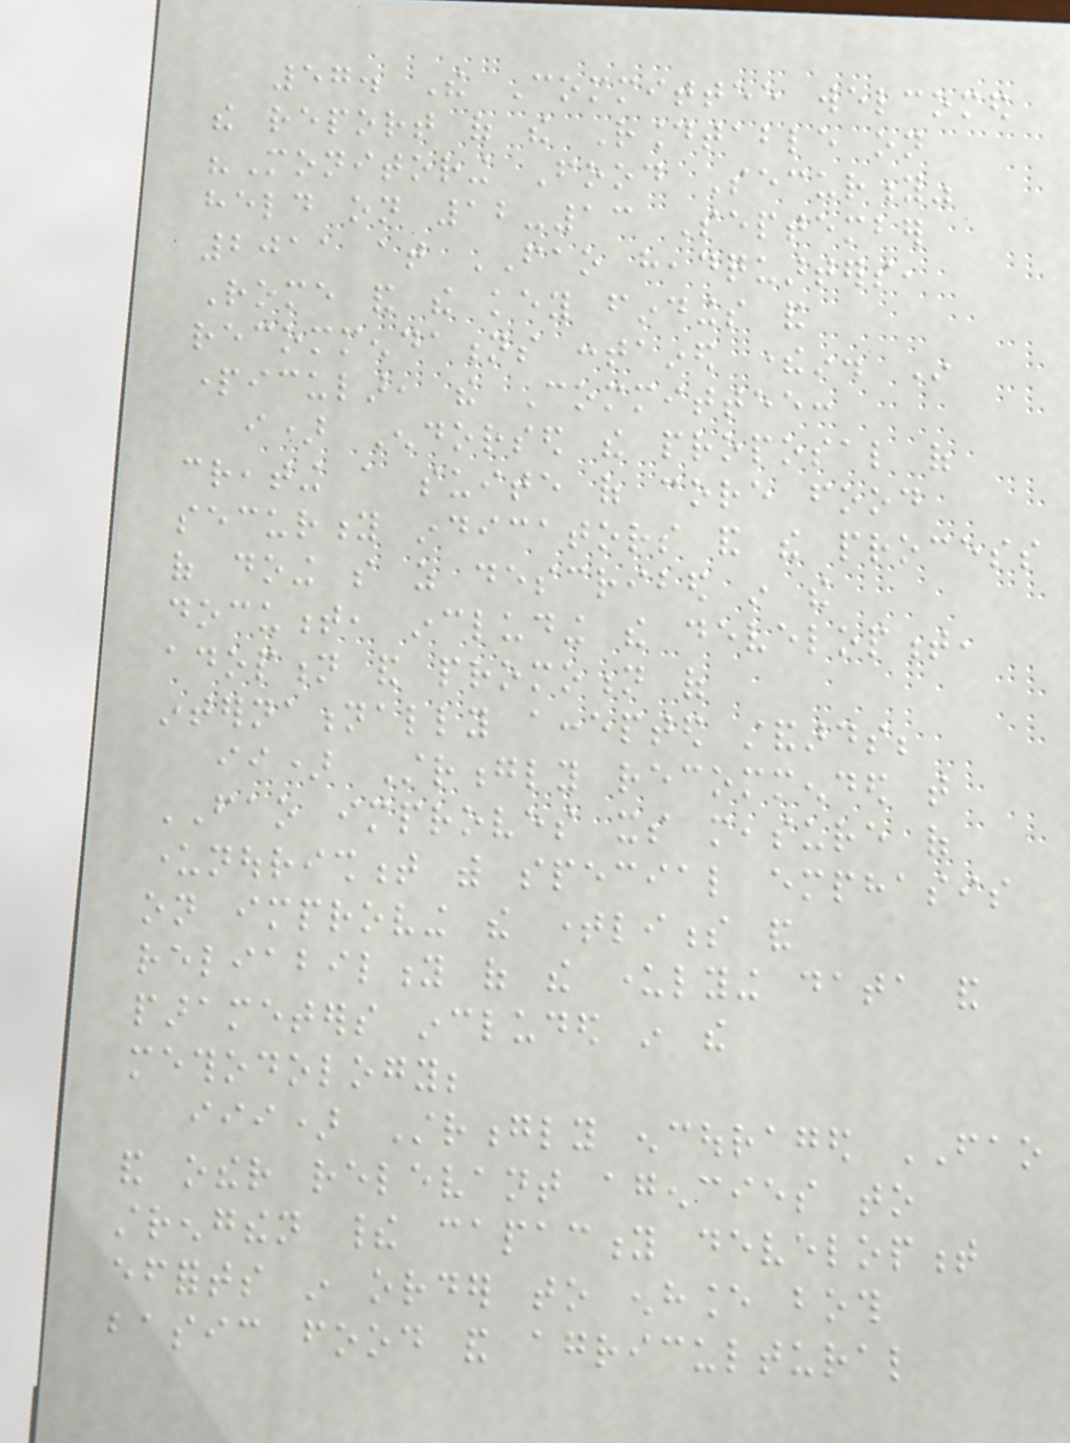57. The Committee welcomed
the report of the Roundtable on
"Monitoring Food Security"
held on 12-13 September
2011 at FAO headquarters,
Rome and the key findings and
recommendations contained therein. In
particular, the Committee:
i) Endorsed the proposal of
creating a suite of core food
security indicators and the process
of doing so as described in the
document, including the development,
adoption and promotion of
internationally accepted standards;
ii) Strongly recommended that
FAO improves its measure of
undernourishment with special emphasis
on improving the timeliness and
reliability of the underlying data and
parameters included in the
methodology;
iii) Strongly encouraged FAO
and other relevant agencies to
strengthen their capacity development
efforts in order to enhance both
basic food and agricultural
